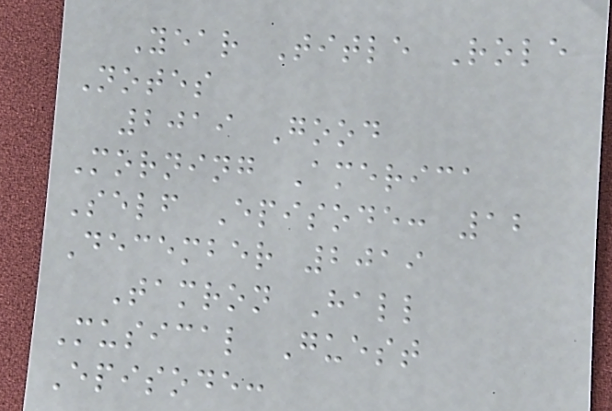Year Title Role
Notes
2019 Good
Morning America
Self Episode: 12
December 2019
Tamron Hall
Musical Guest
Episode:
